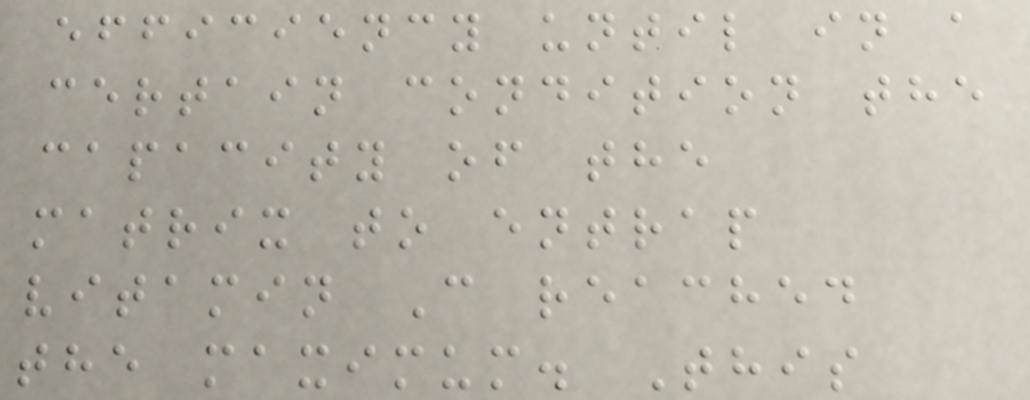efficiency until in a
certain condition the
capacity of the
matrix to entrap
vitamin C reached
the maximum. This
